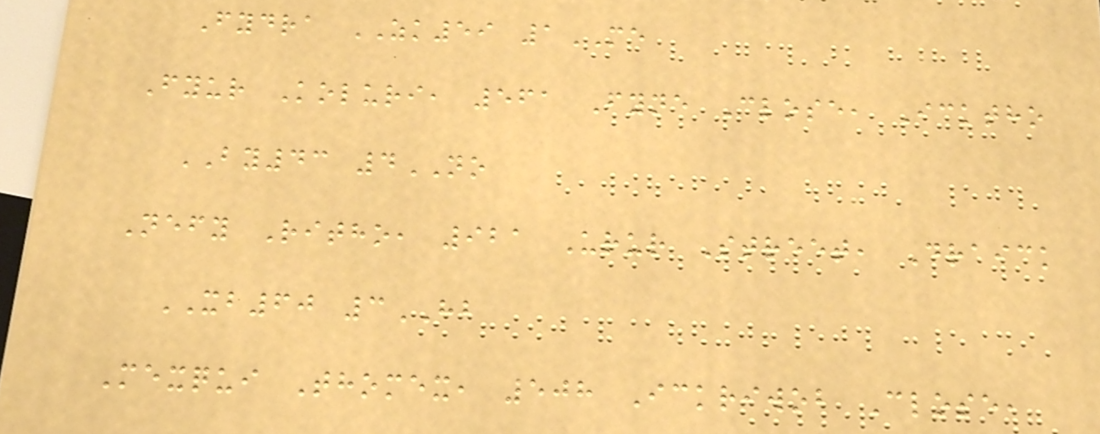Fydra ZK59 1ME
Fyur Koluri, 561 Fyne Close, Icktho
BY43 4NO
Nefy Ritho, 921 Urur Street, Draick
XB60 3HB
Mexqui Thomex, 508 Ickriwob Close,
